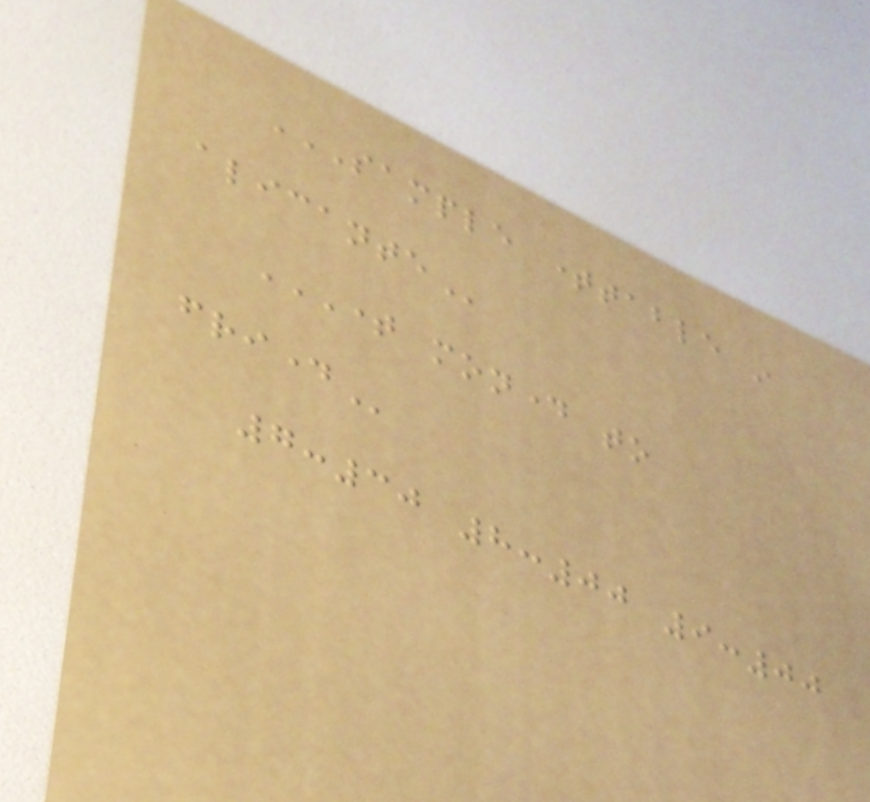SAMPLE TIMETABLE IN
ALICANTE
TIME MONDAY TO
FRIDAY
7:30 8:00 9:00
